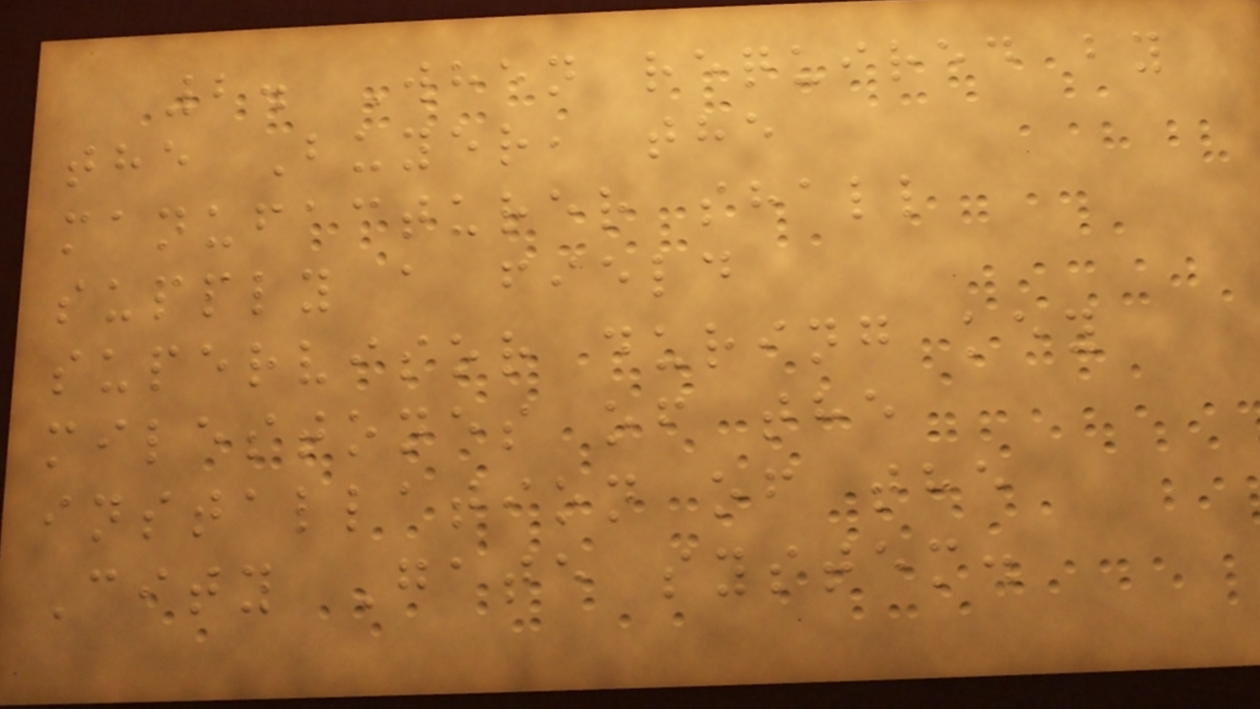2. When required by
the Buyer, the
manufacturer shall
supply a field
supervisor during key
milestones of the
installation of the
City Gate system.
